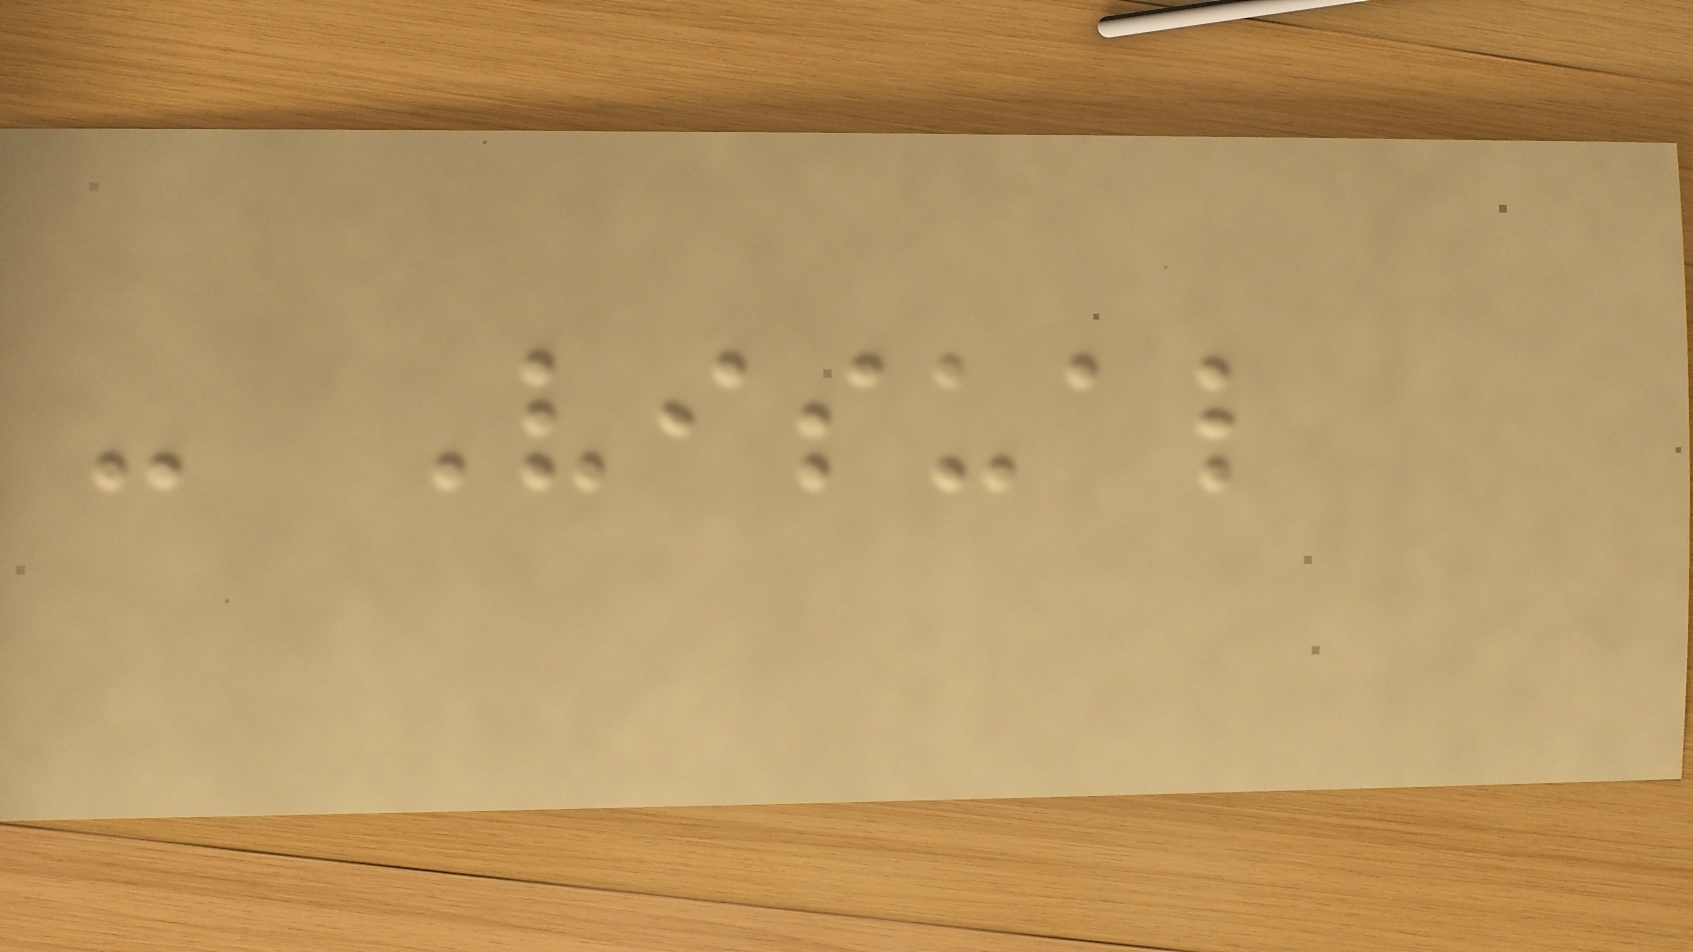- Visual
